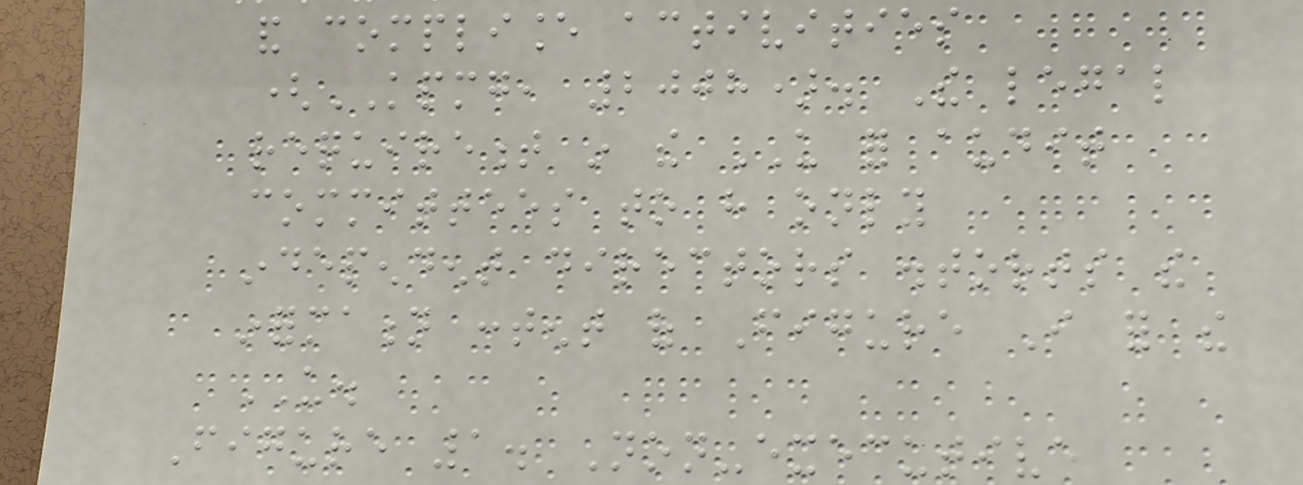and compliance activities
(KPMG, 2008). The legal
requirement in the US for audit
committees to have only
independent directors distorts the
information content of Figure I for the
US.
Figure 1. Non-executive
